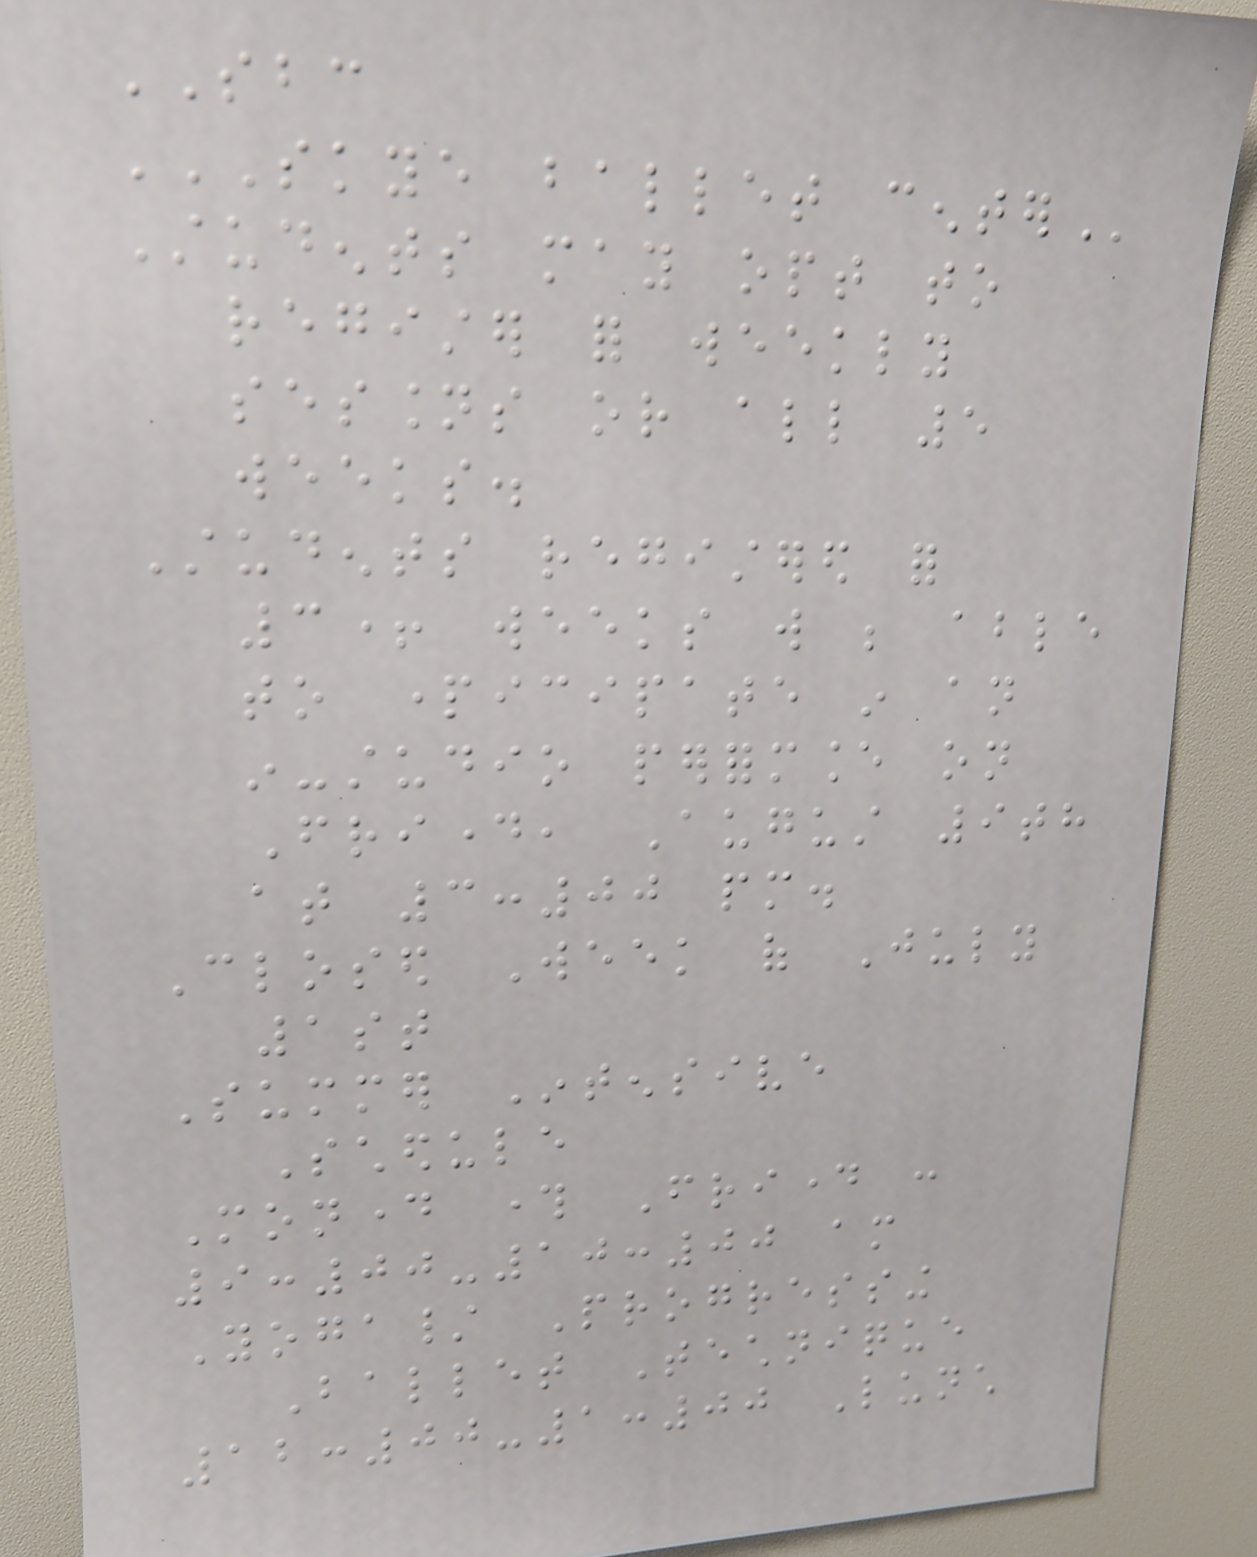SBC
SKYE BALLET CENTER
Students may opt to
register for weekly
sessions or all 5
weeks.
Students registered for
3+ weeks will be able
to participate in an
in-studio performance on
Friday, August 9th
at 3:00 pm.
Closed Week of July
1st
Summer Intensive
Schedule
Monday through Friday :
9:00-10:00 am
Yoga/ Progressing
Ballet Technique
12:00-1:00 Lunch
